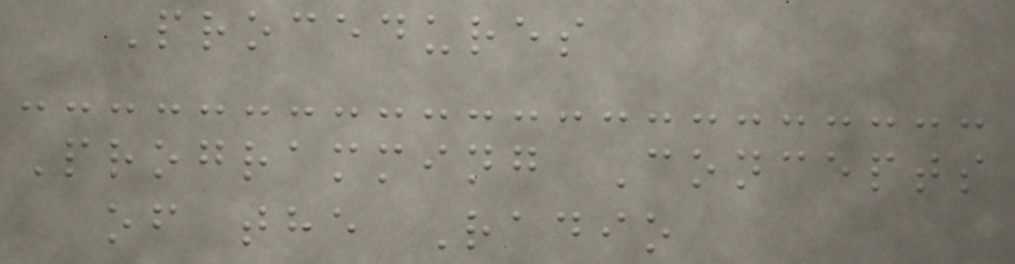Procedures
Programming Concepts
of the Radio
